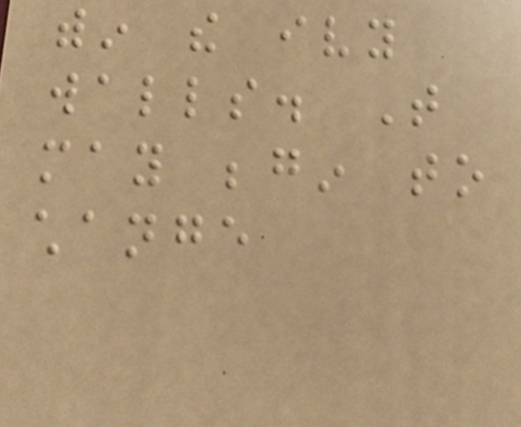within the ivy
walls. That
may begin to
change
